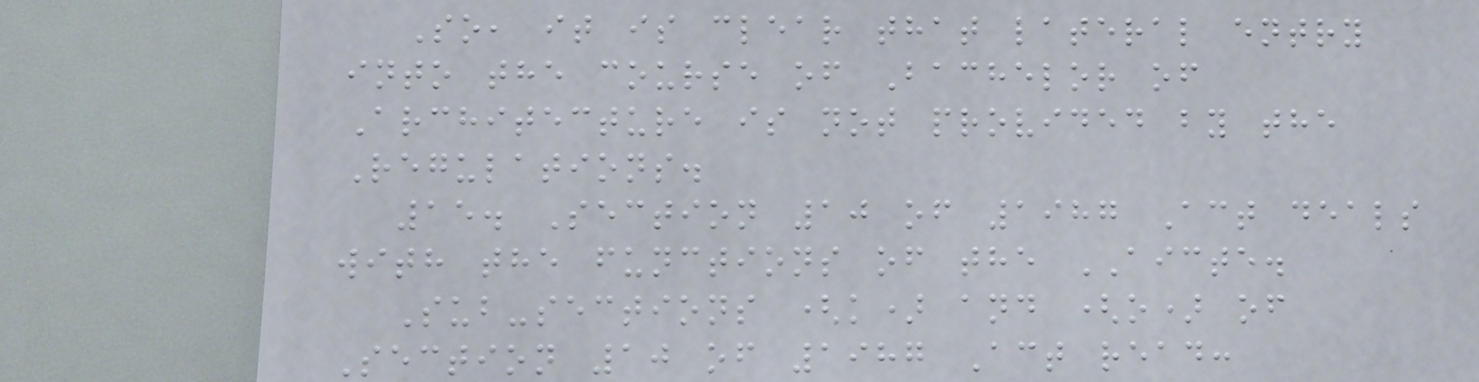So, it is clear that lateral entry
into the course of Bachelor of
Architecture is not provided by the
Regulations.
15. Section 10 of 1987 Act deals
with the functions of the AICTE.
Sub-sections (k) and (o) of
Section 10 of 1987 Act read:
